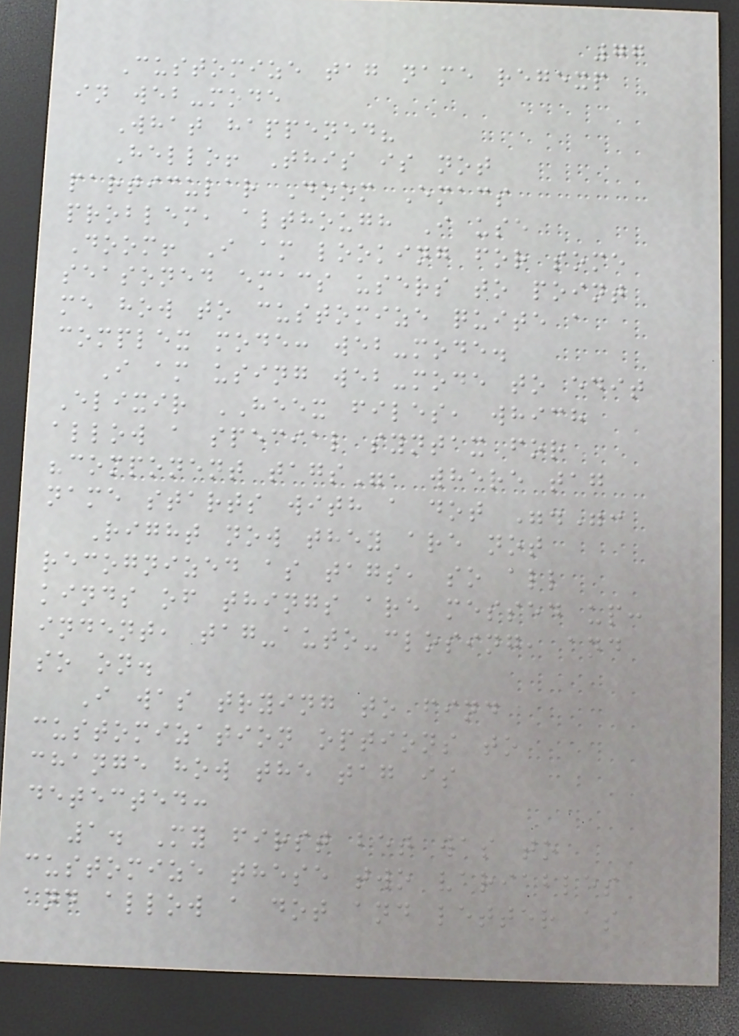77
Customize tag name regexp
in web-mode
What happened?
Hello! This is not
particular Doom Emacs
problem, although I use
Doom! I am looking for some
seasoned emacs users to point
me how to customize quite a
complex mode: web-mode.
I am using web-mode to edit
Elixir HEEX files, which
allow a special syntax for
"component tags", where tag
name starts with a dot ".":
Right now they are not
recognized as tags, so all
kinds of things are messed up:
indent, tag-auto-closing, and
so on.
I was trying to find
customization options to
change how the tag is
detected:
1. My first bet was to
customize these two variables
and allow a dot and letter as
